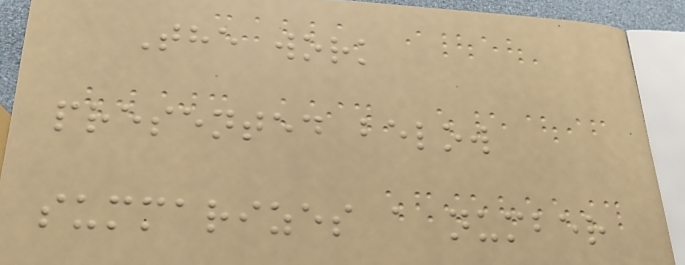The work
presented below
summarizes a number
